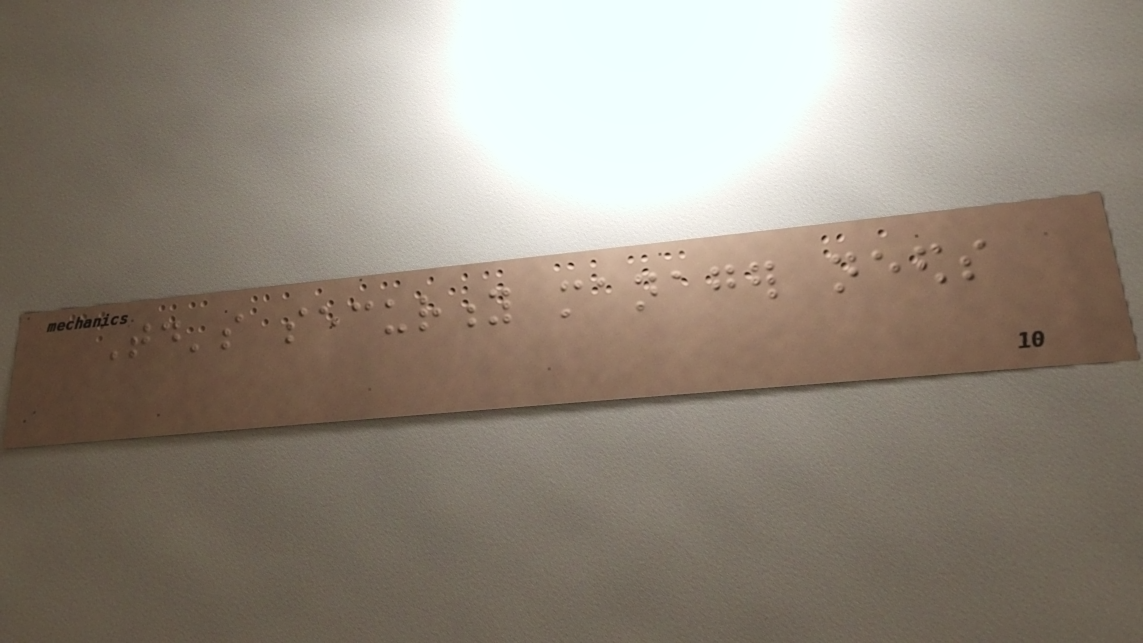Today's security manager needs
